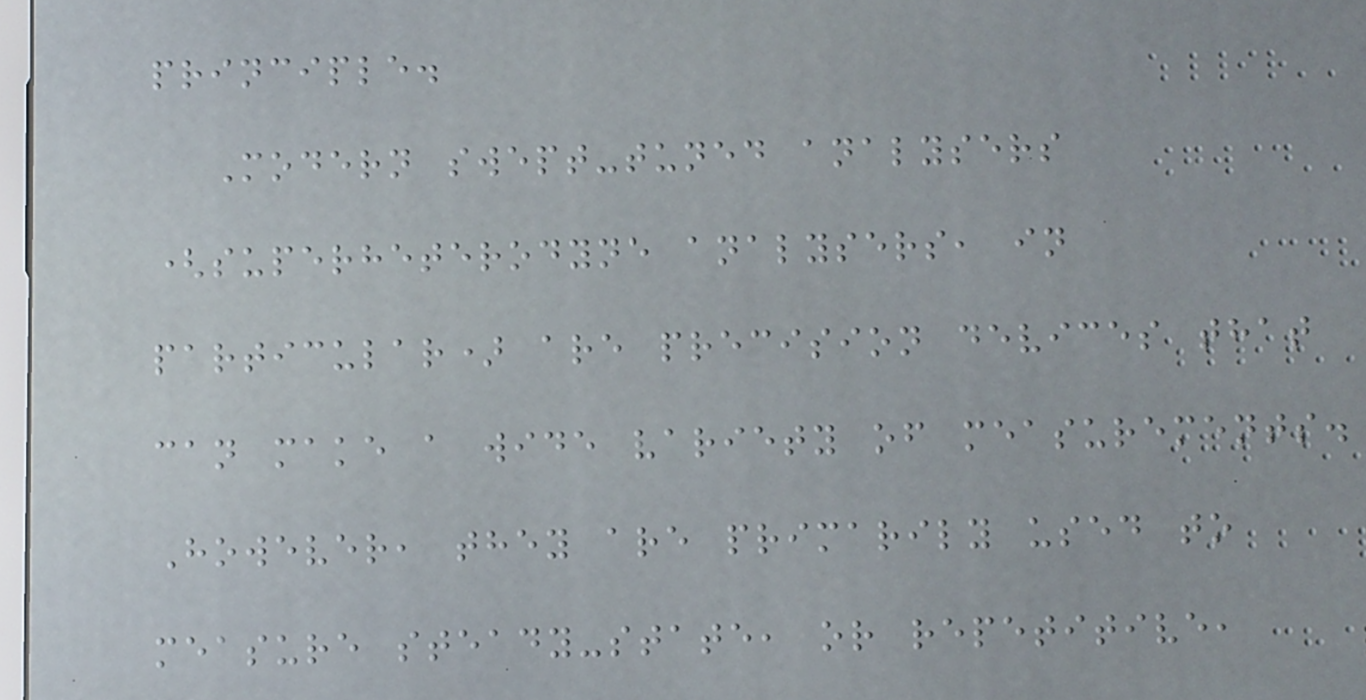principle.
Modern swept-tuned analysers
(superheterodyne analysers, in
particular) are precision devices that
can make a wide variety of measurements.
However, they are primarily used to
measure steady-state, or repetitive,
